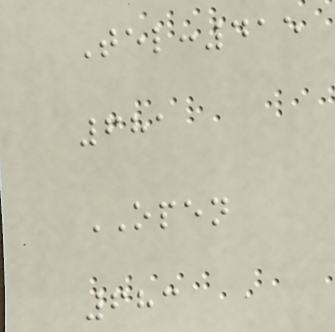Tel:415
681
OPEN
683
